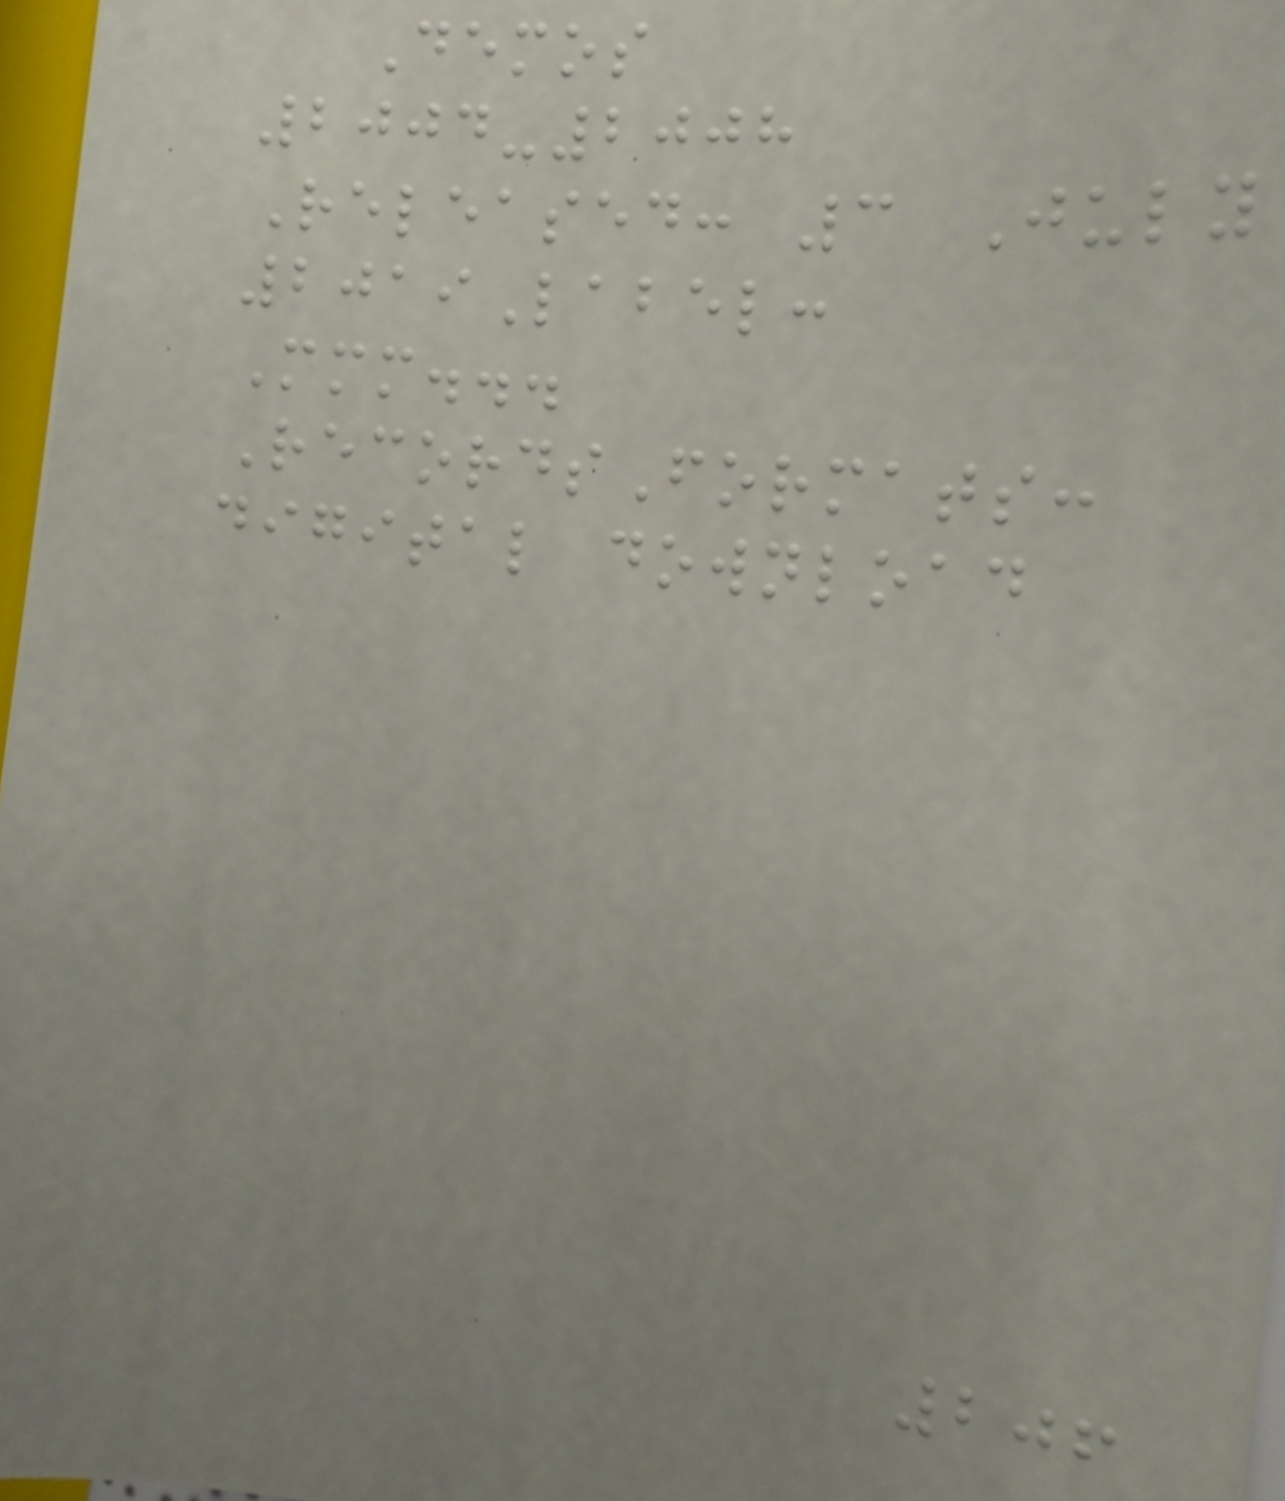Demos
2004-2008
Released: 3 July
2019Label:
Mmm...
RecordsFormats:
digital download
206
